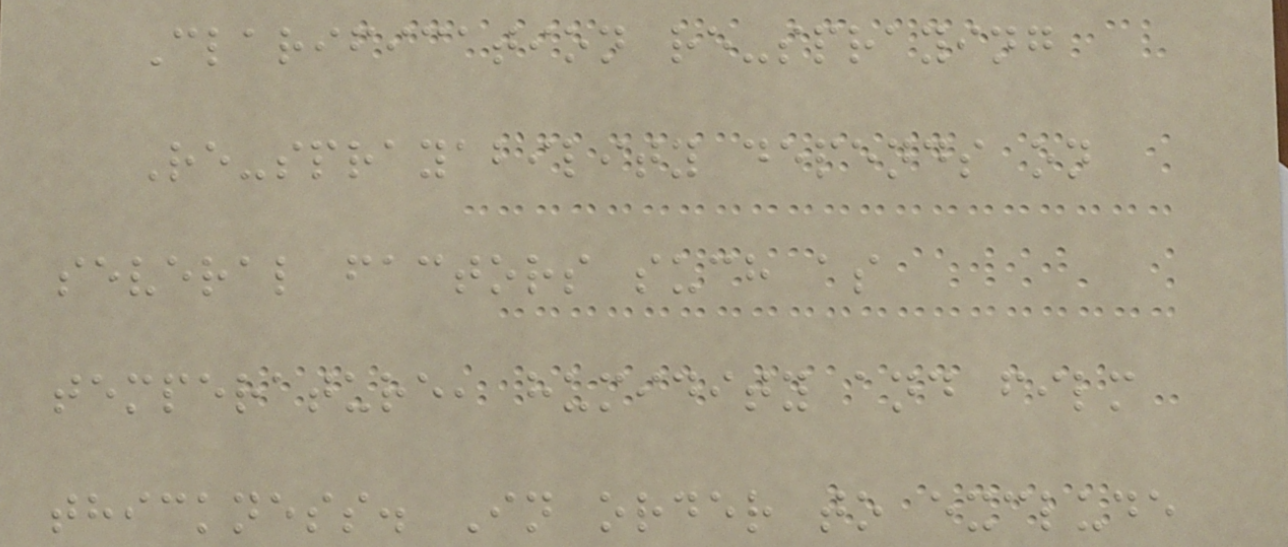Clarification re-spraying
Re-sprayability depends on
several factors such as
temperature, humidity and film
thickness. In order to exclude
